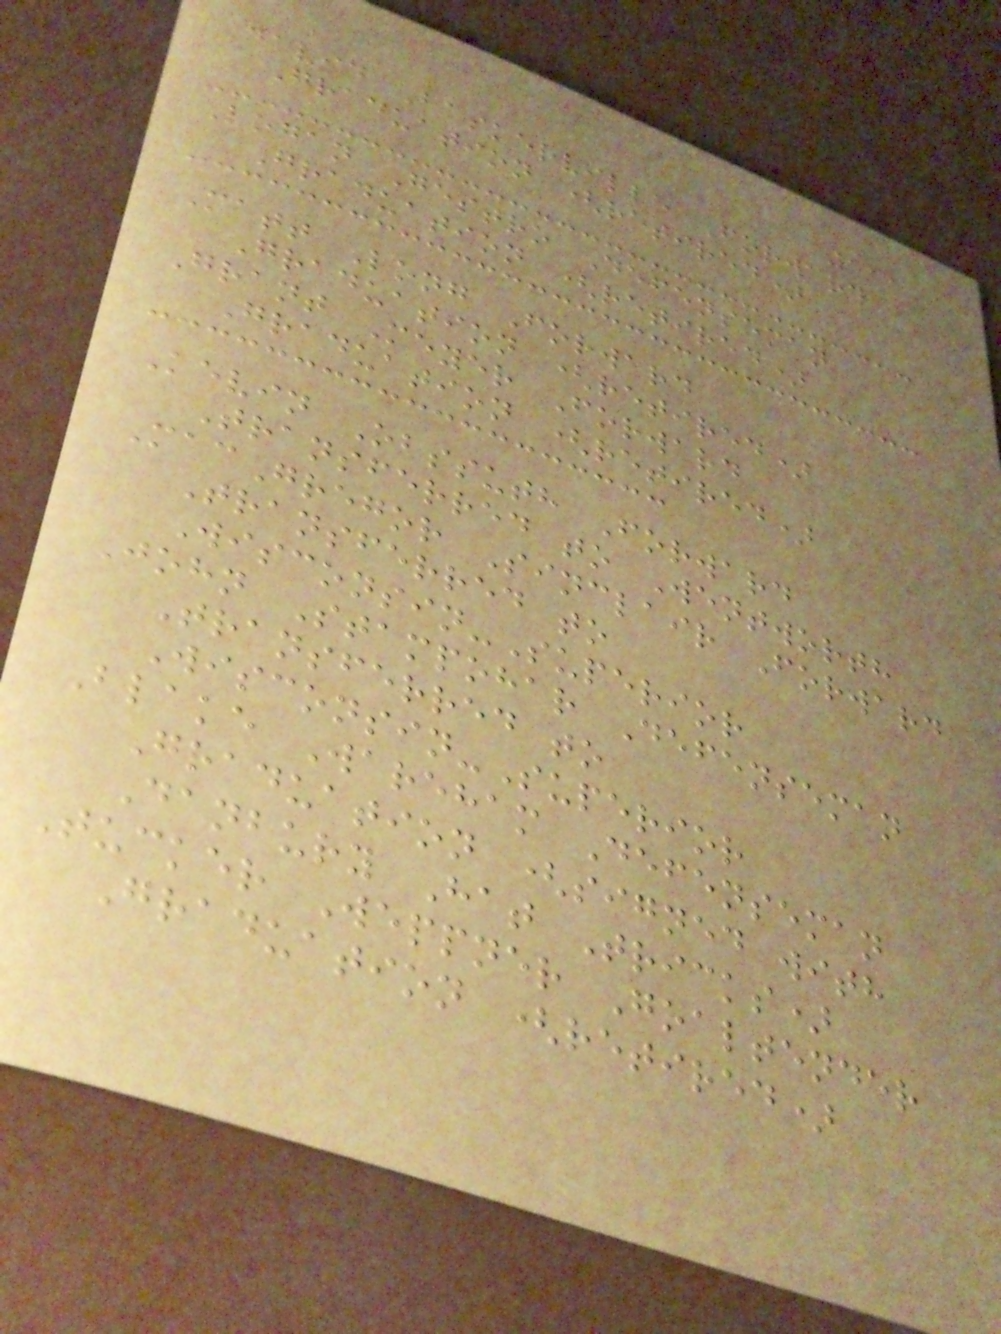111
David Baskerville Forward
Graduation (retired)
Logan Gestro Defenseman
Graduation (retired)
Matt Long Forward
Graduation (retired)
Grant Meyer Forward
Graduation (retired)
Kevin Obssuth Forward
Transferred to Wentworth
MacGregor Sinclair Forward
Transferred to
Wisconsin-Superior
John Stampohar Defenseman
Transferred to
Wisconsin-Superior
Blake Wareham Defenseman
Graduation (signed with
Danbury Hat Tricks)
Tucker Weppner Goaltender
Graduation (retired)
